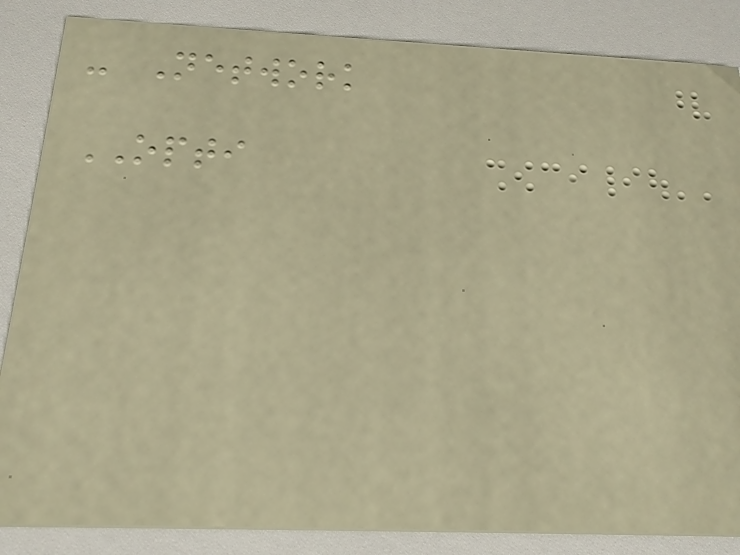- Network
OPTI
